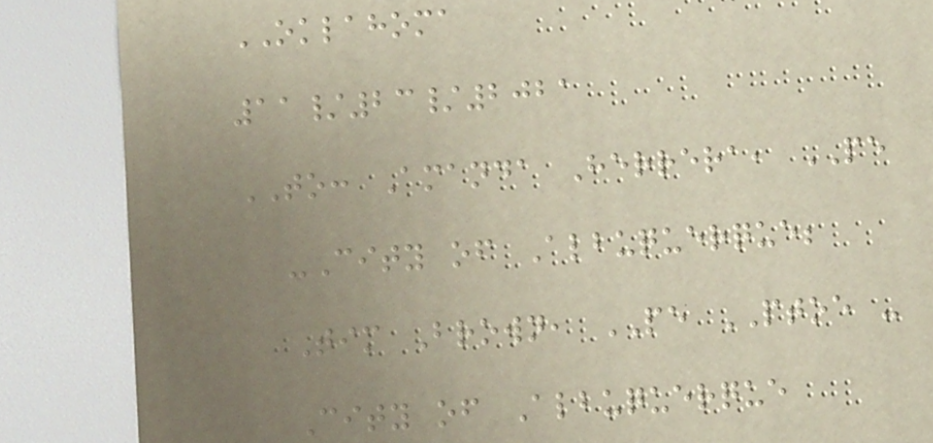OKLAHOMA
11/23/2021
TO: Amanda Herrera, PE
-City of Albuquerque;
Tim Brown, PE PTOE -
City of Albuquerque
